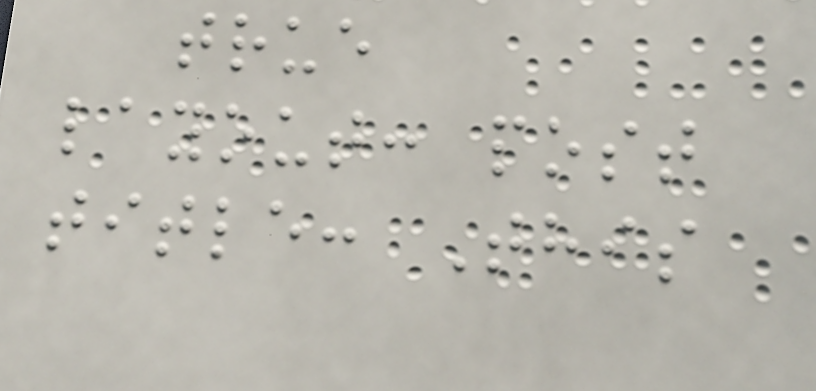true
layout: post
title: This
